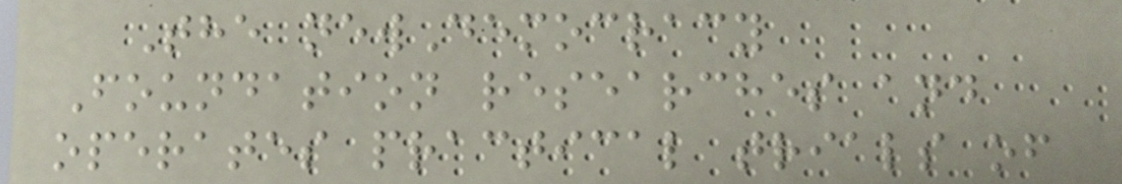The newDemocracy
Foundation researches and
operates practical trials of
